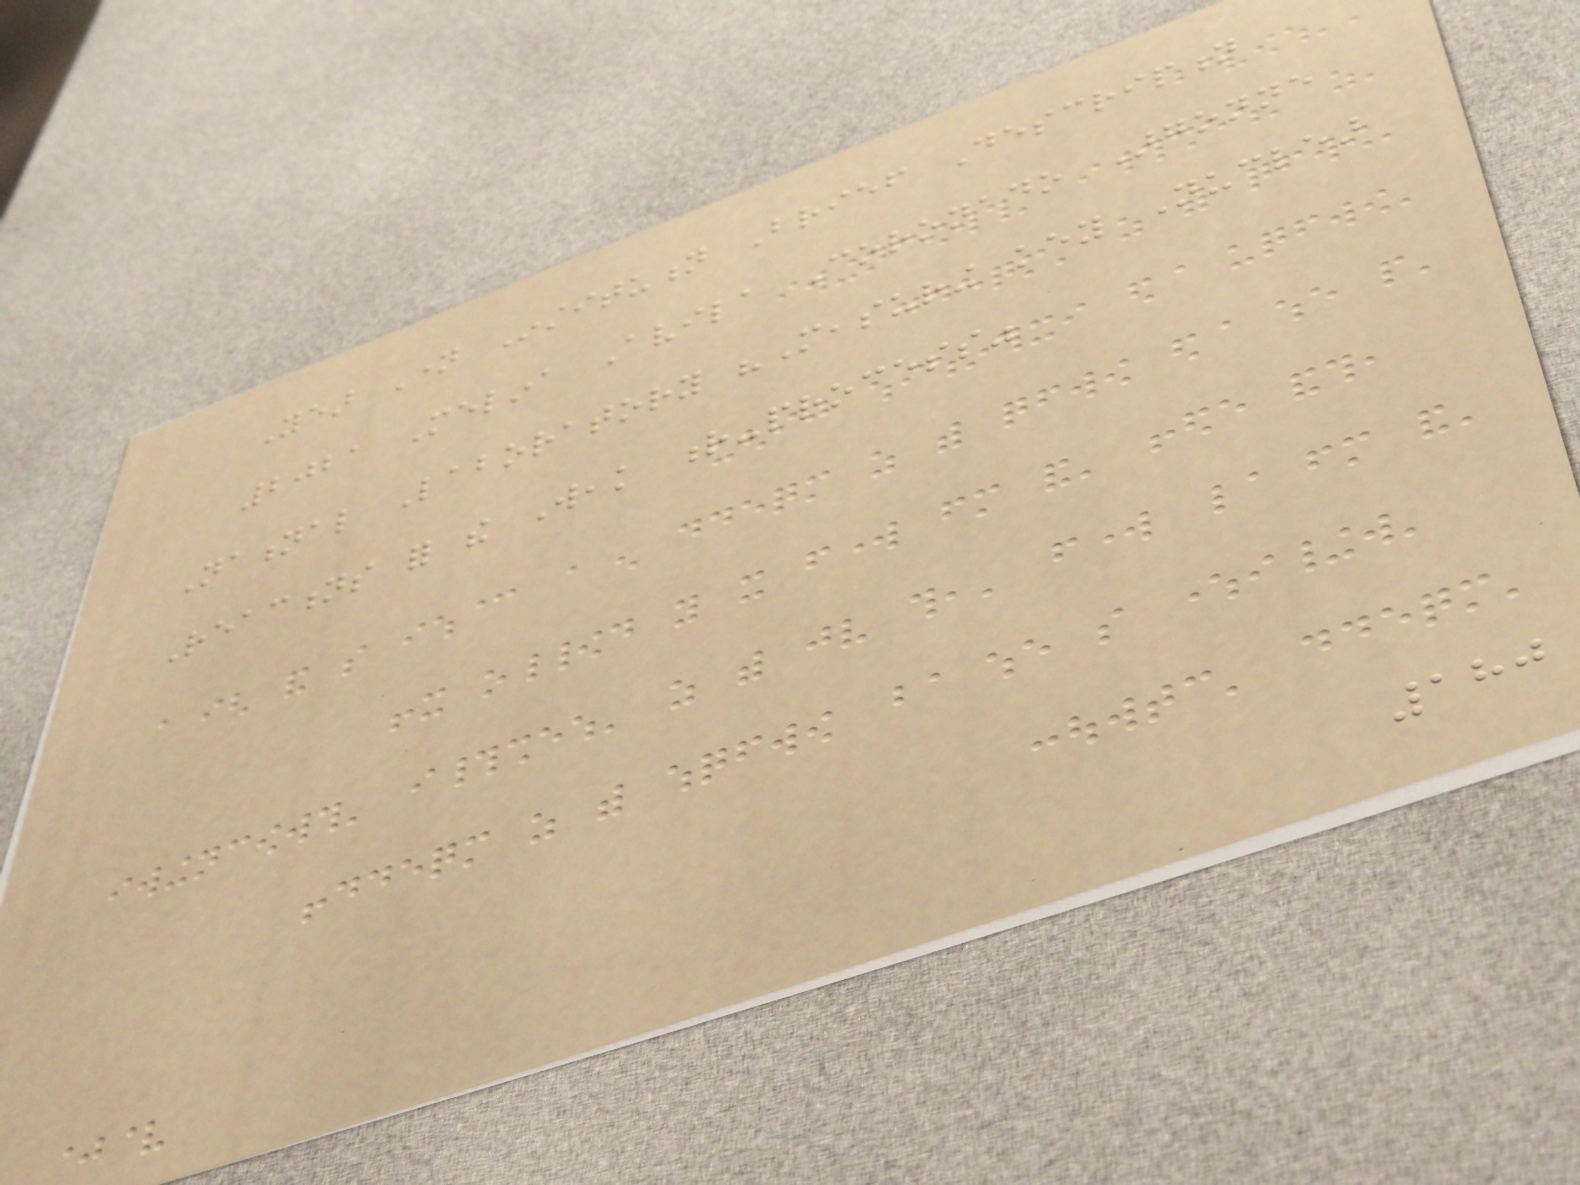Year Name Institution Brief Description
2021 Melina Avila Coronado Argonne
National Laboratory "Measuring key Nuclear
Reactions for the Weak r-process"
180
